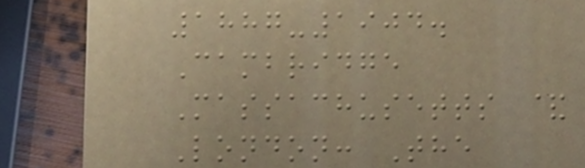1887-1904.
Cambridge
Massachusetts &
London: The
